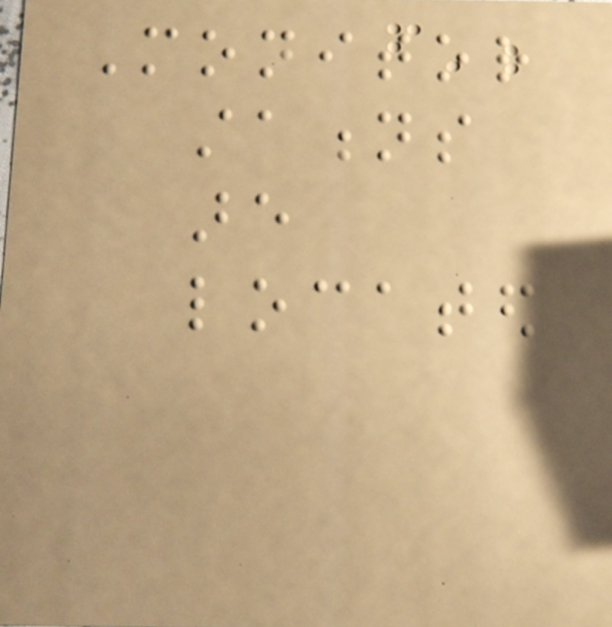Monitor
stations
are
located
